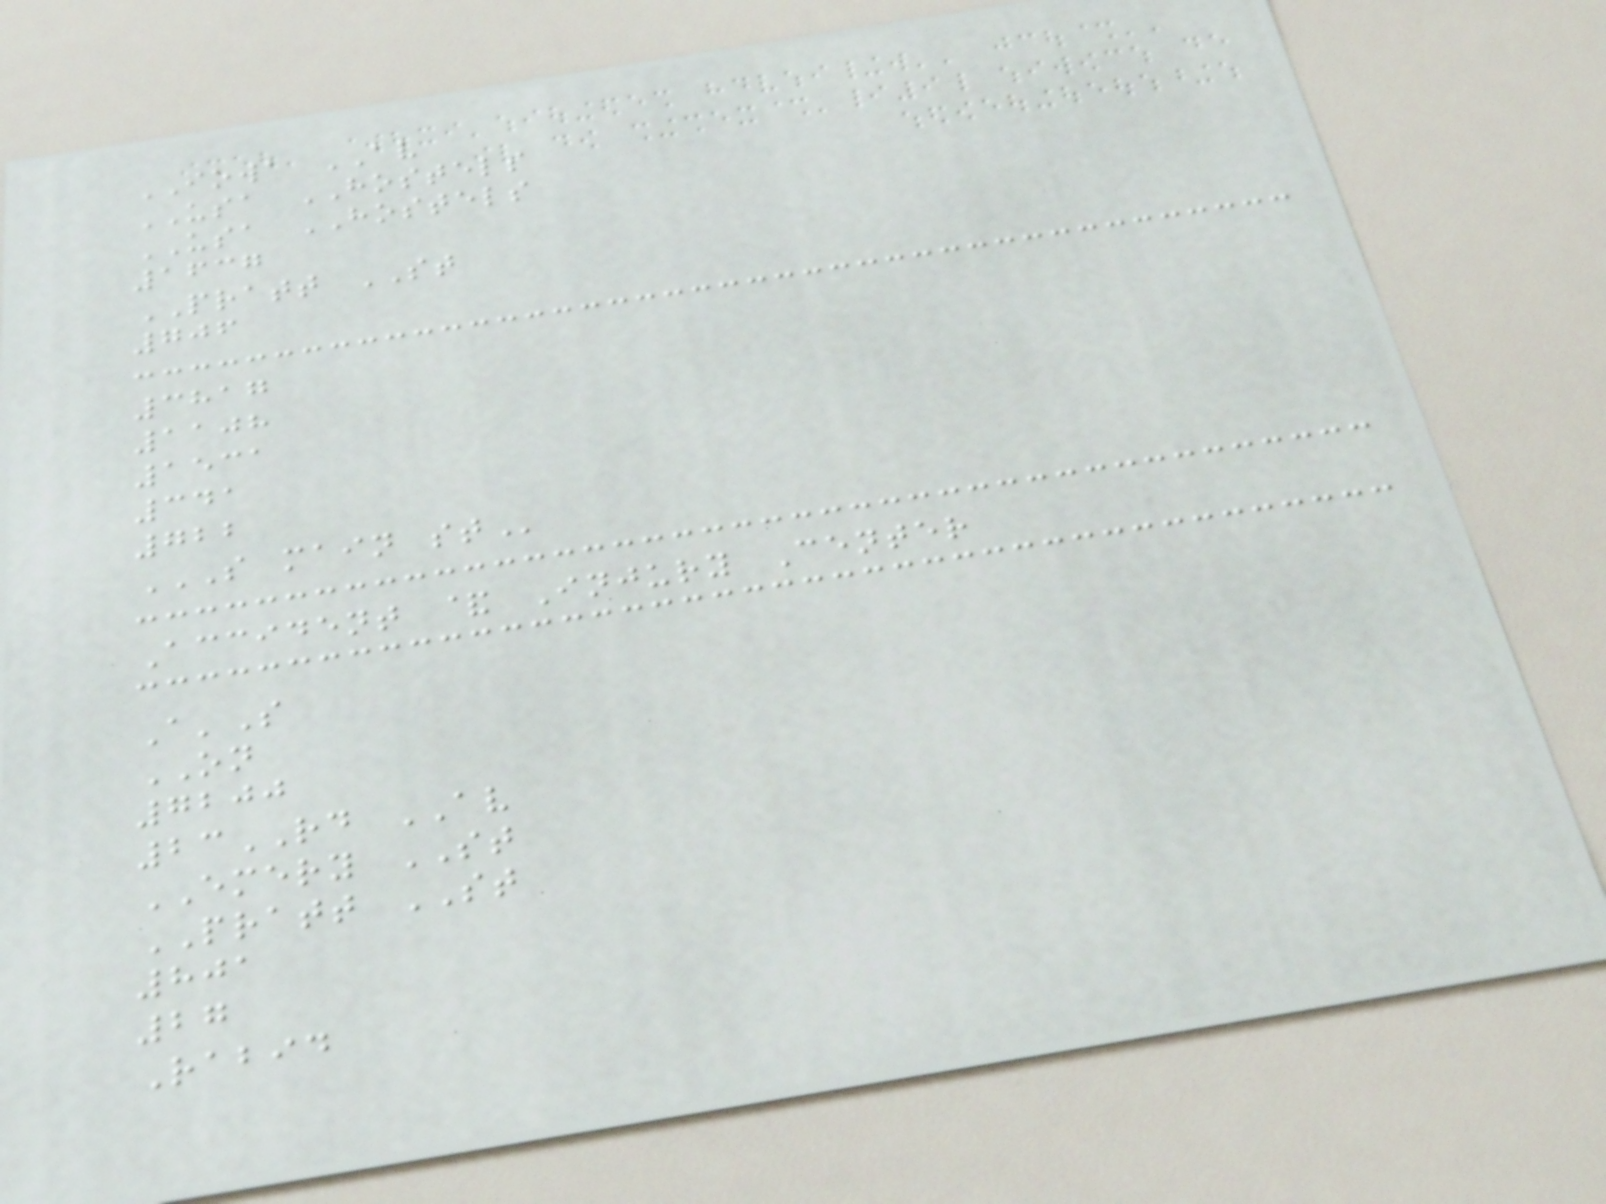IOWA AV
USA HOSTELS
USA HOSTELS
1637
PRATT ST
706
3817
1108
1531
341
722
S MAIN ST
Accident & Injury Center
A'S
ON
7200
23RD AV
EMERY ST
PRATT ST
801
27
Rabid
